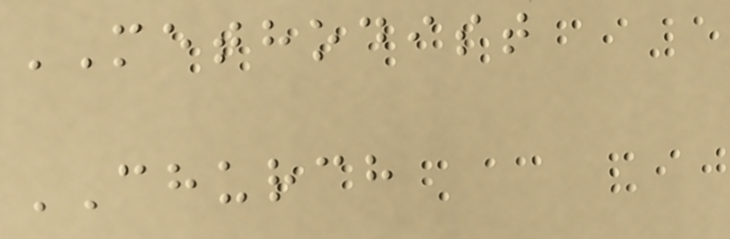METHODIST
CHURCH
